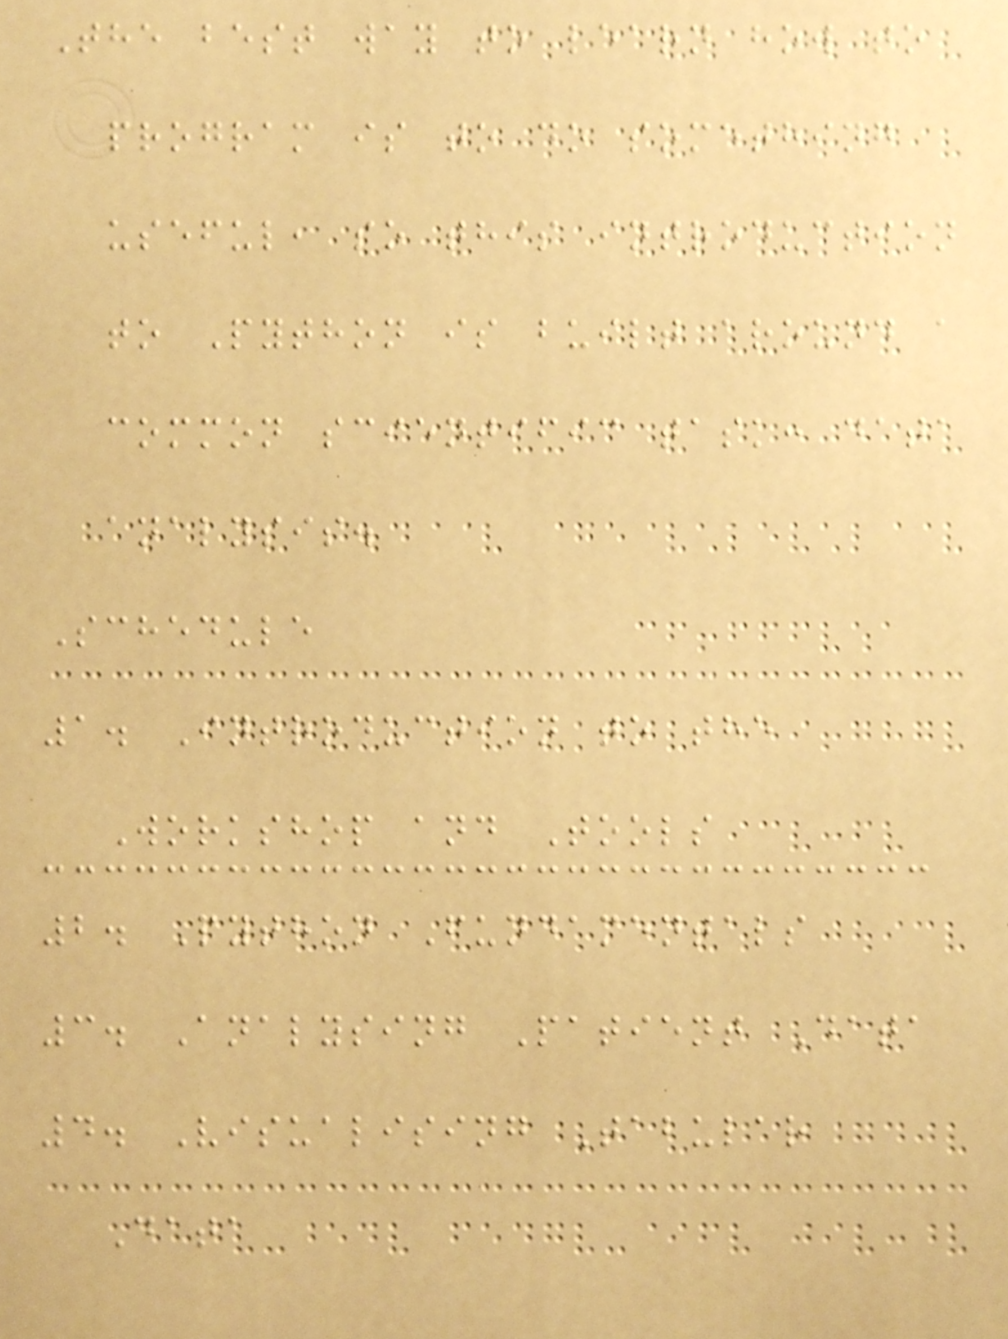The best way to learn how to
program is to do something
useful, so this introduction
to Python is built around a
common scientific task: data
analysis.
Schedule
1. Introduction to the
Workshop and Tools
2. Python Fundamentals
3. Analysing Patient Data
4. Visualising Tabular
Data
